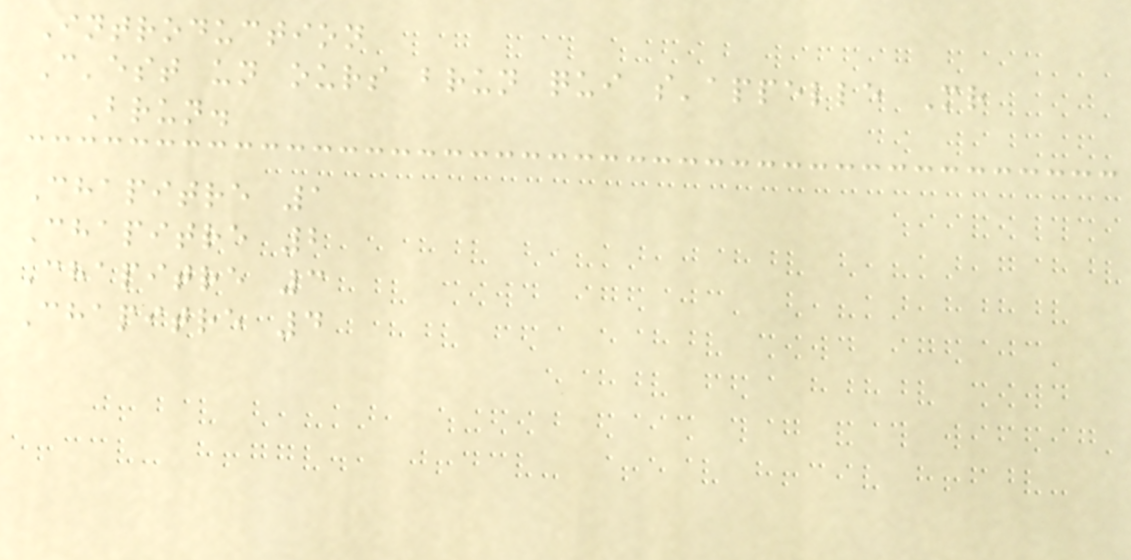Introduction
C'est un ours brun qui s'appelle Mr
Brun.
Chapitre 1
Chapitre 2
Chapitre 3
Chapitre 4
